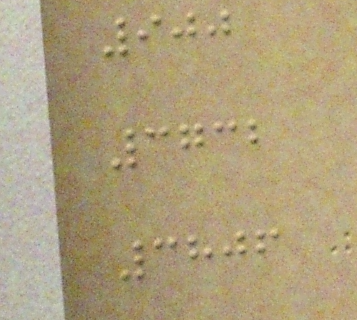900
3732
3806
